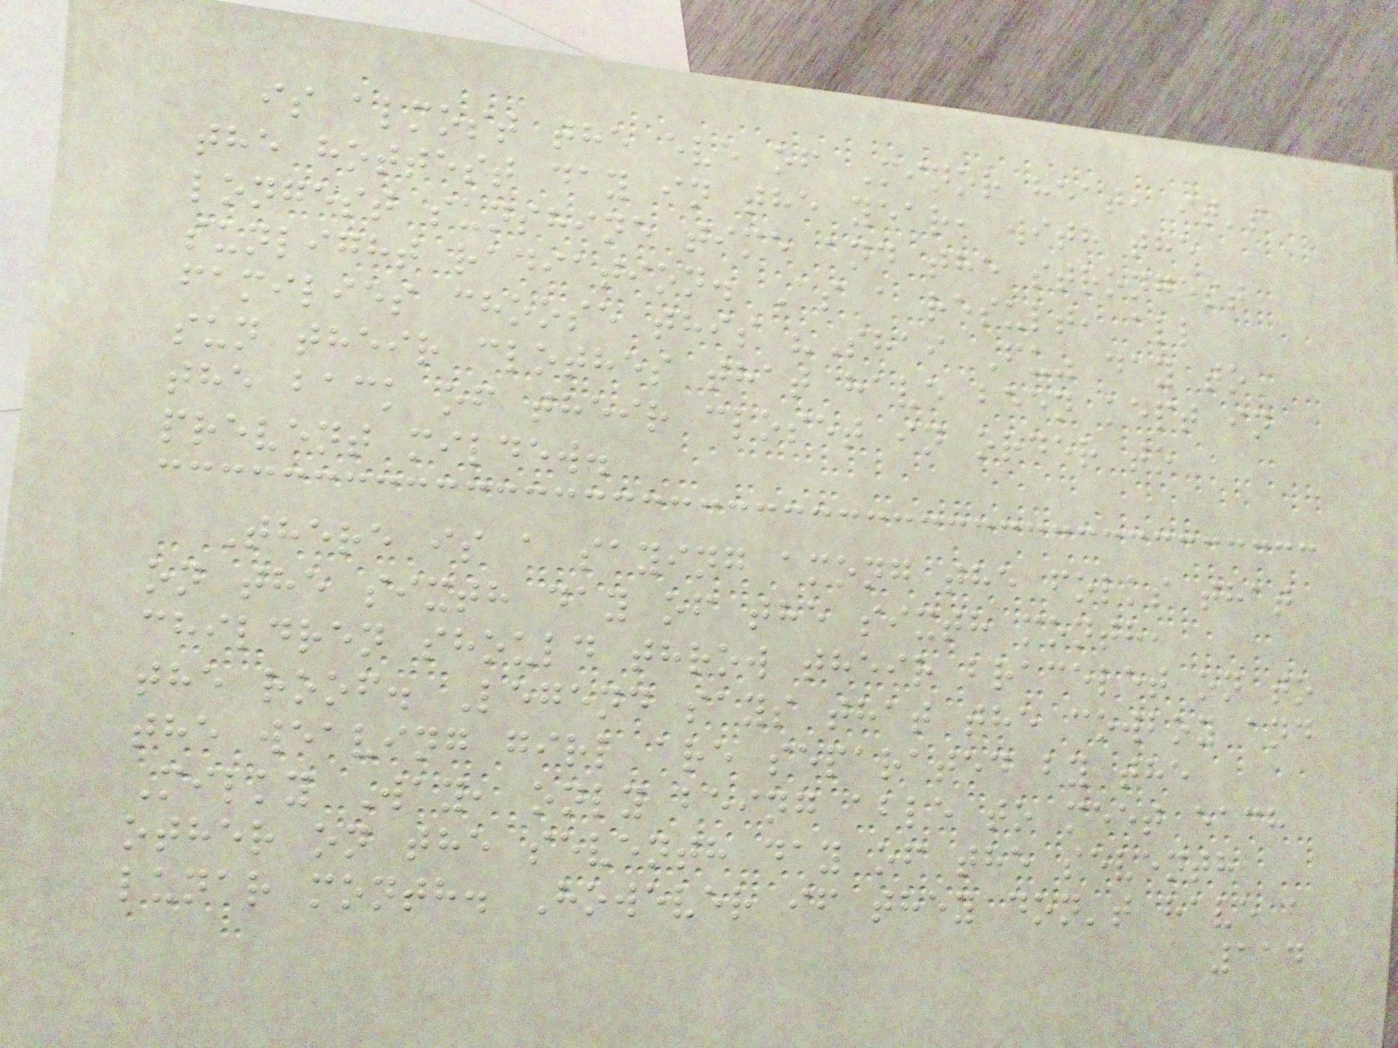is almost the eve of Minor heat, it's
the hottest day in the year, with the
longest sunshine time and the strongest
sunlight radiation. As a result, all
families choose this "Shai Fu" day to
sun their clothes that have been kept in
the back of their closet in order to
prevent mildew.
There is a saying among the folks that
on the sixth day of the sixth month,
children should throw their bracelet on to
the roof. Legend says that the cowboy and
the weaving girl are separated by the
Milky Way, only being able to meet each
other on the seventh day of the seventh
lunar month. However if they don't have a
114
